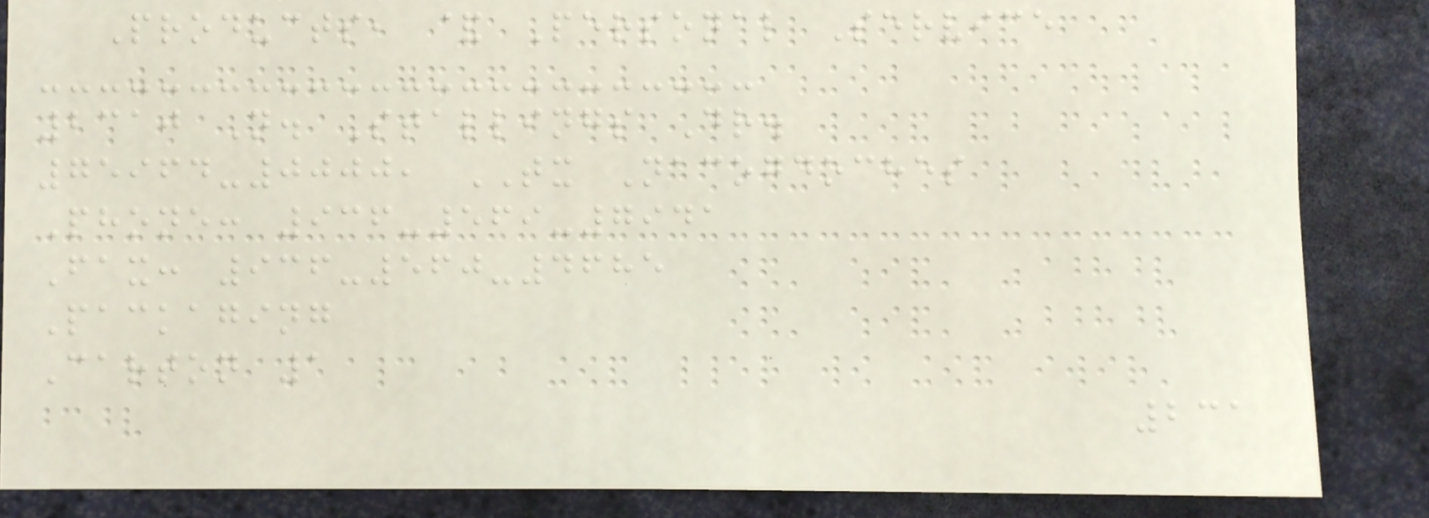Products, & Personal Service
2310 N. Stallings Dr.
75964-0000, TX Nacogdoches
Phone: 936-569-7941
Fax: 936-560-4685
Packaging
Carton 1
231
